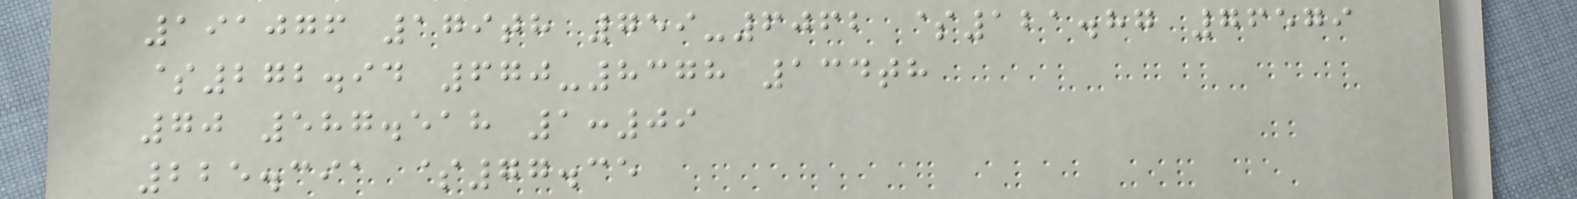191076 179th 759-6062 $121.87 76579
$272.94 670-8378 134th
70 587.518 1:09
225.391 $77.35
